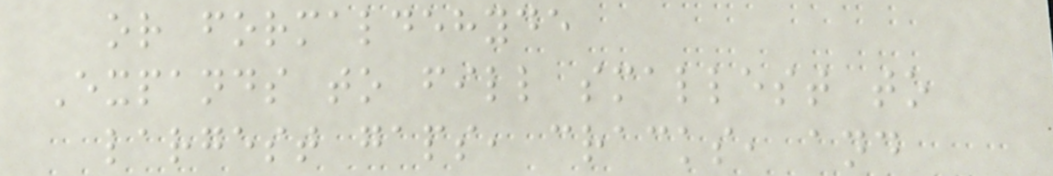or formaldehyde
Expands to fill smallest to
largest gaps, cracks, and
